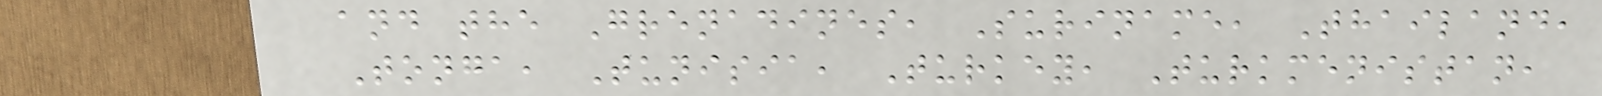and the Grenadines, Suriname, Thailand,
Tonga, Tunisia, Turkey, Turkmenistan,
